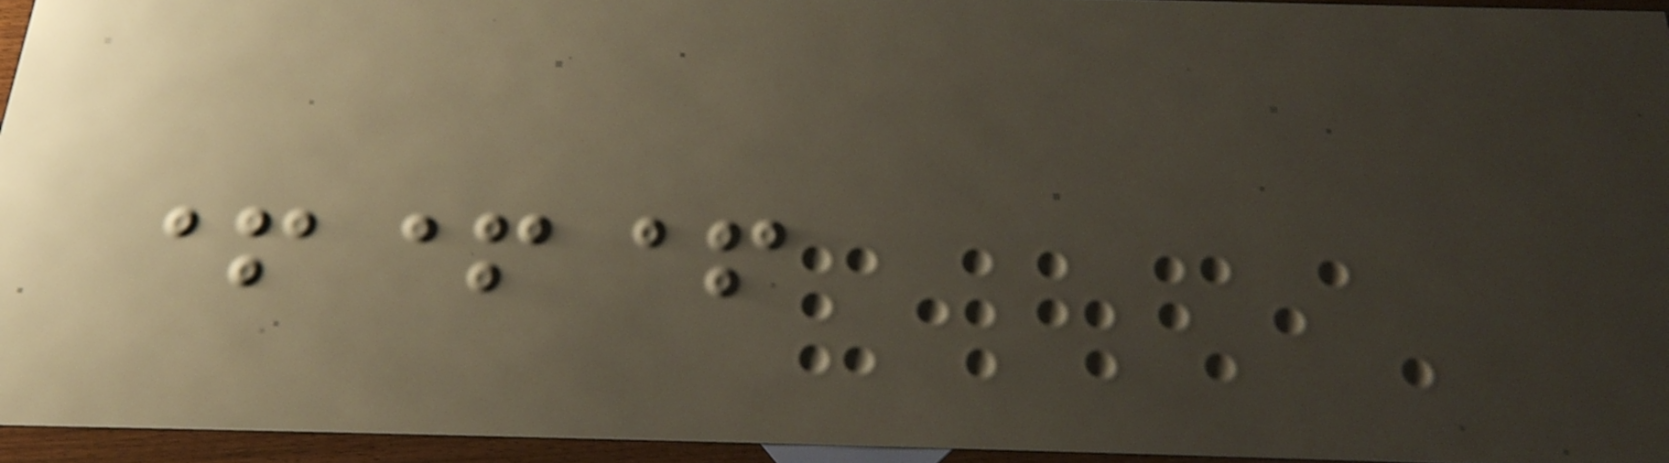+++
